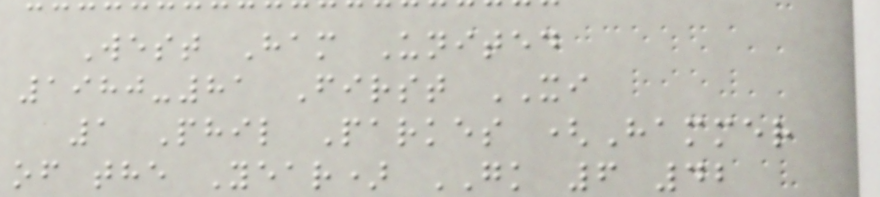West Ham United
1980-81 First XI
1 Phil Parkes (Hammer
of the Year) GK 6 42
